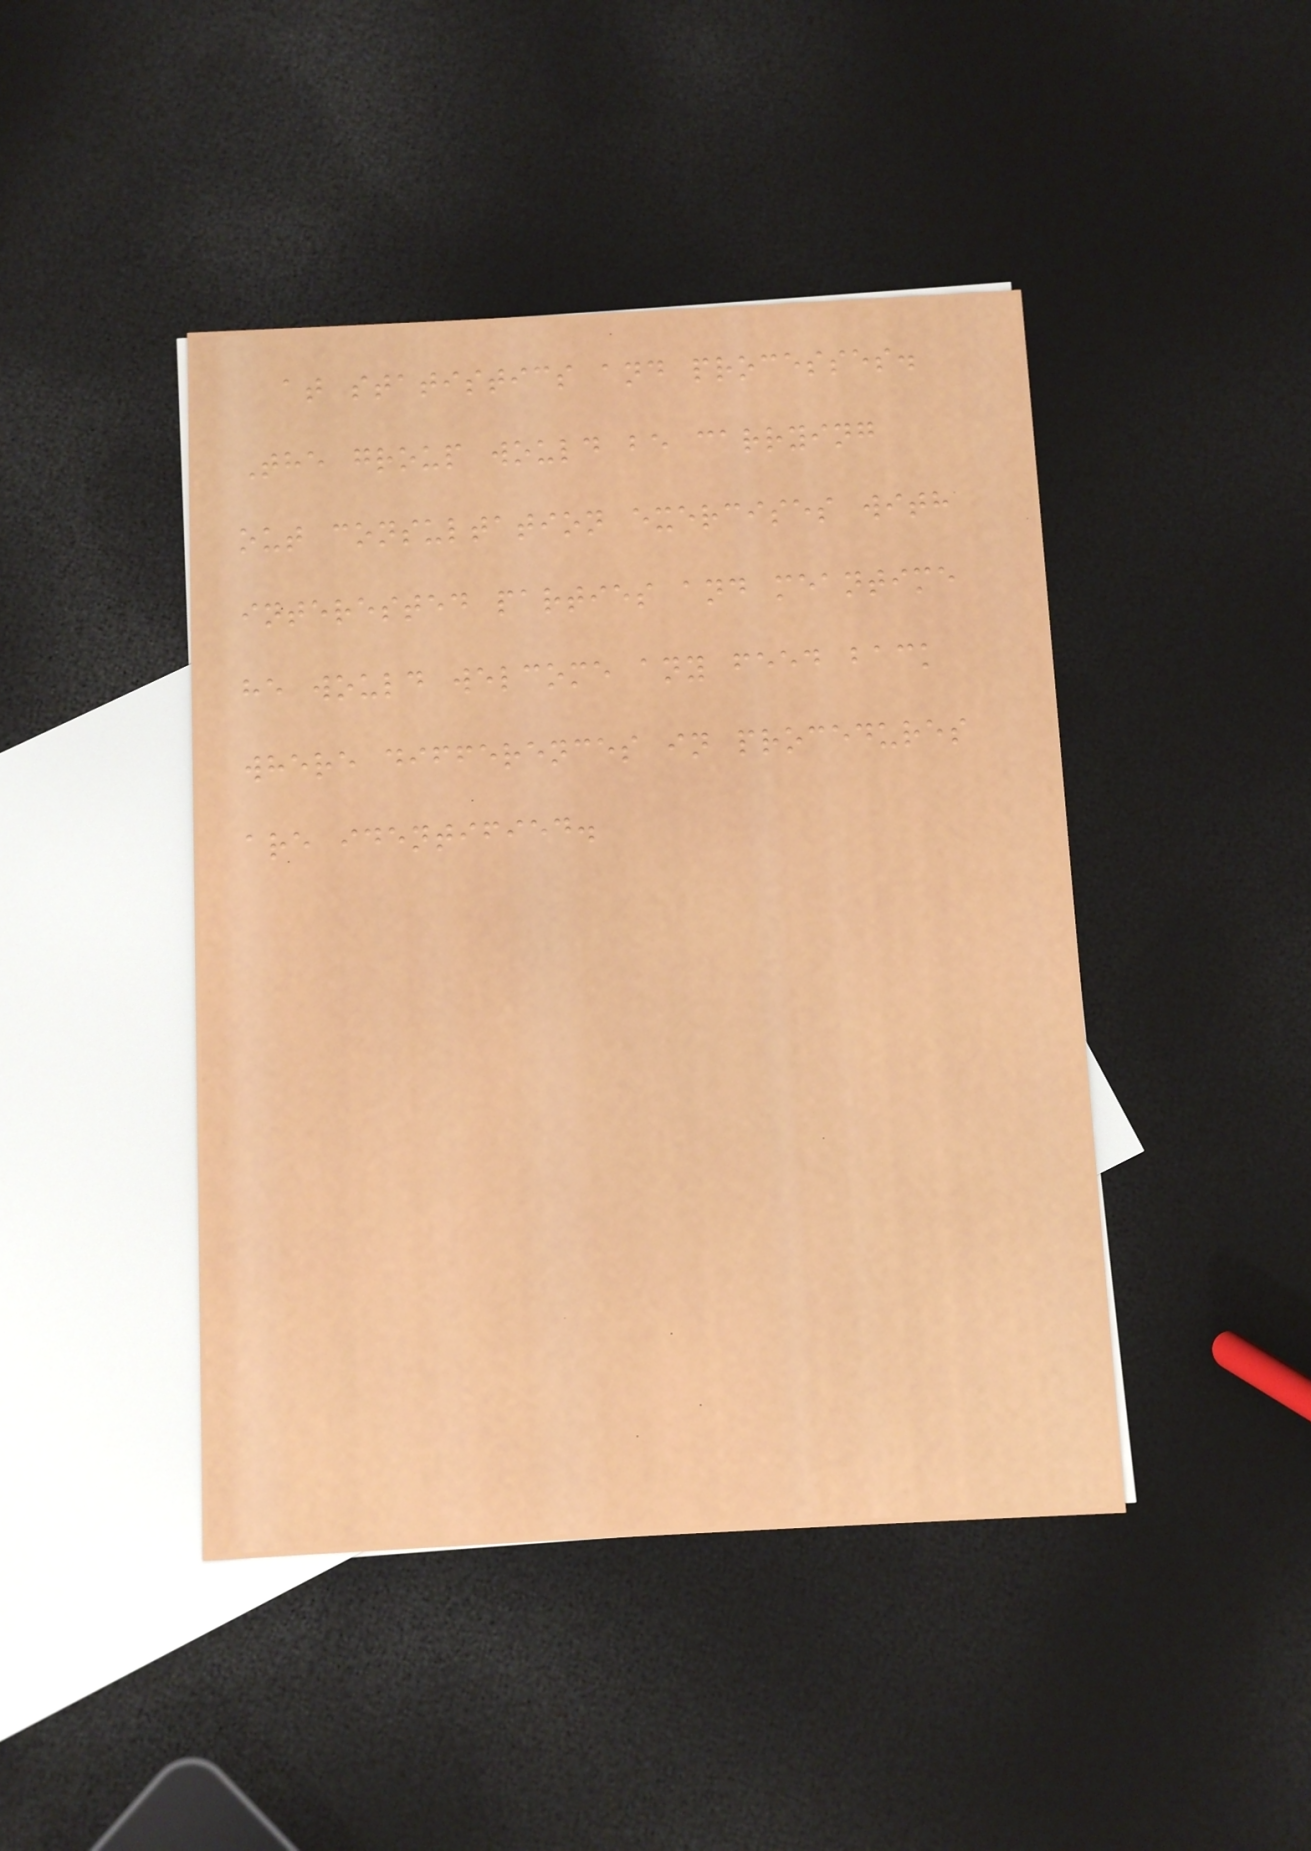at statistics and processes.
The group would be carrying
out consultation exercises with
interested parties and meantime
he would welcome any feed back
where differences in procedures
are identified.
